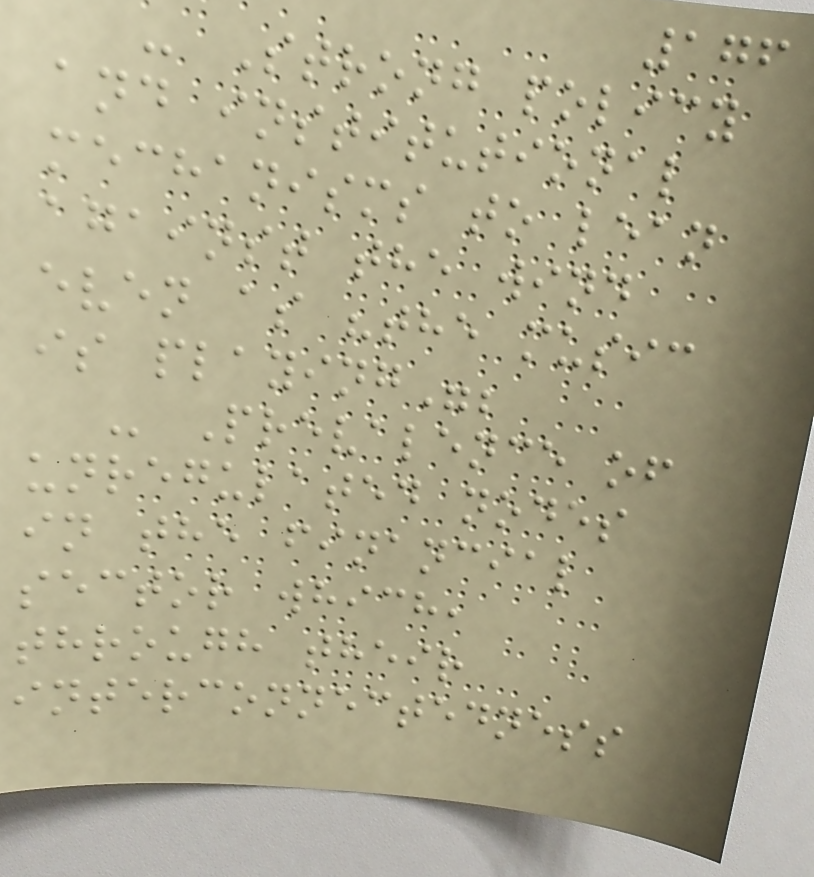176
- Strong policy
and institutional
mechanisms to lean
against the wind
even as "the music
is playing";
- Prevalence of
unregulated nodes
in the financial
sector which,
through their
interconnectedness
